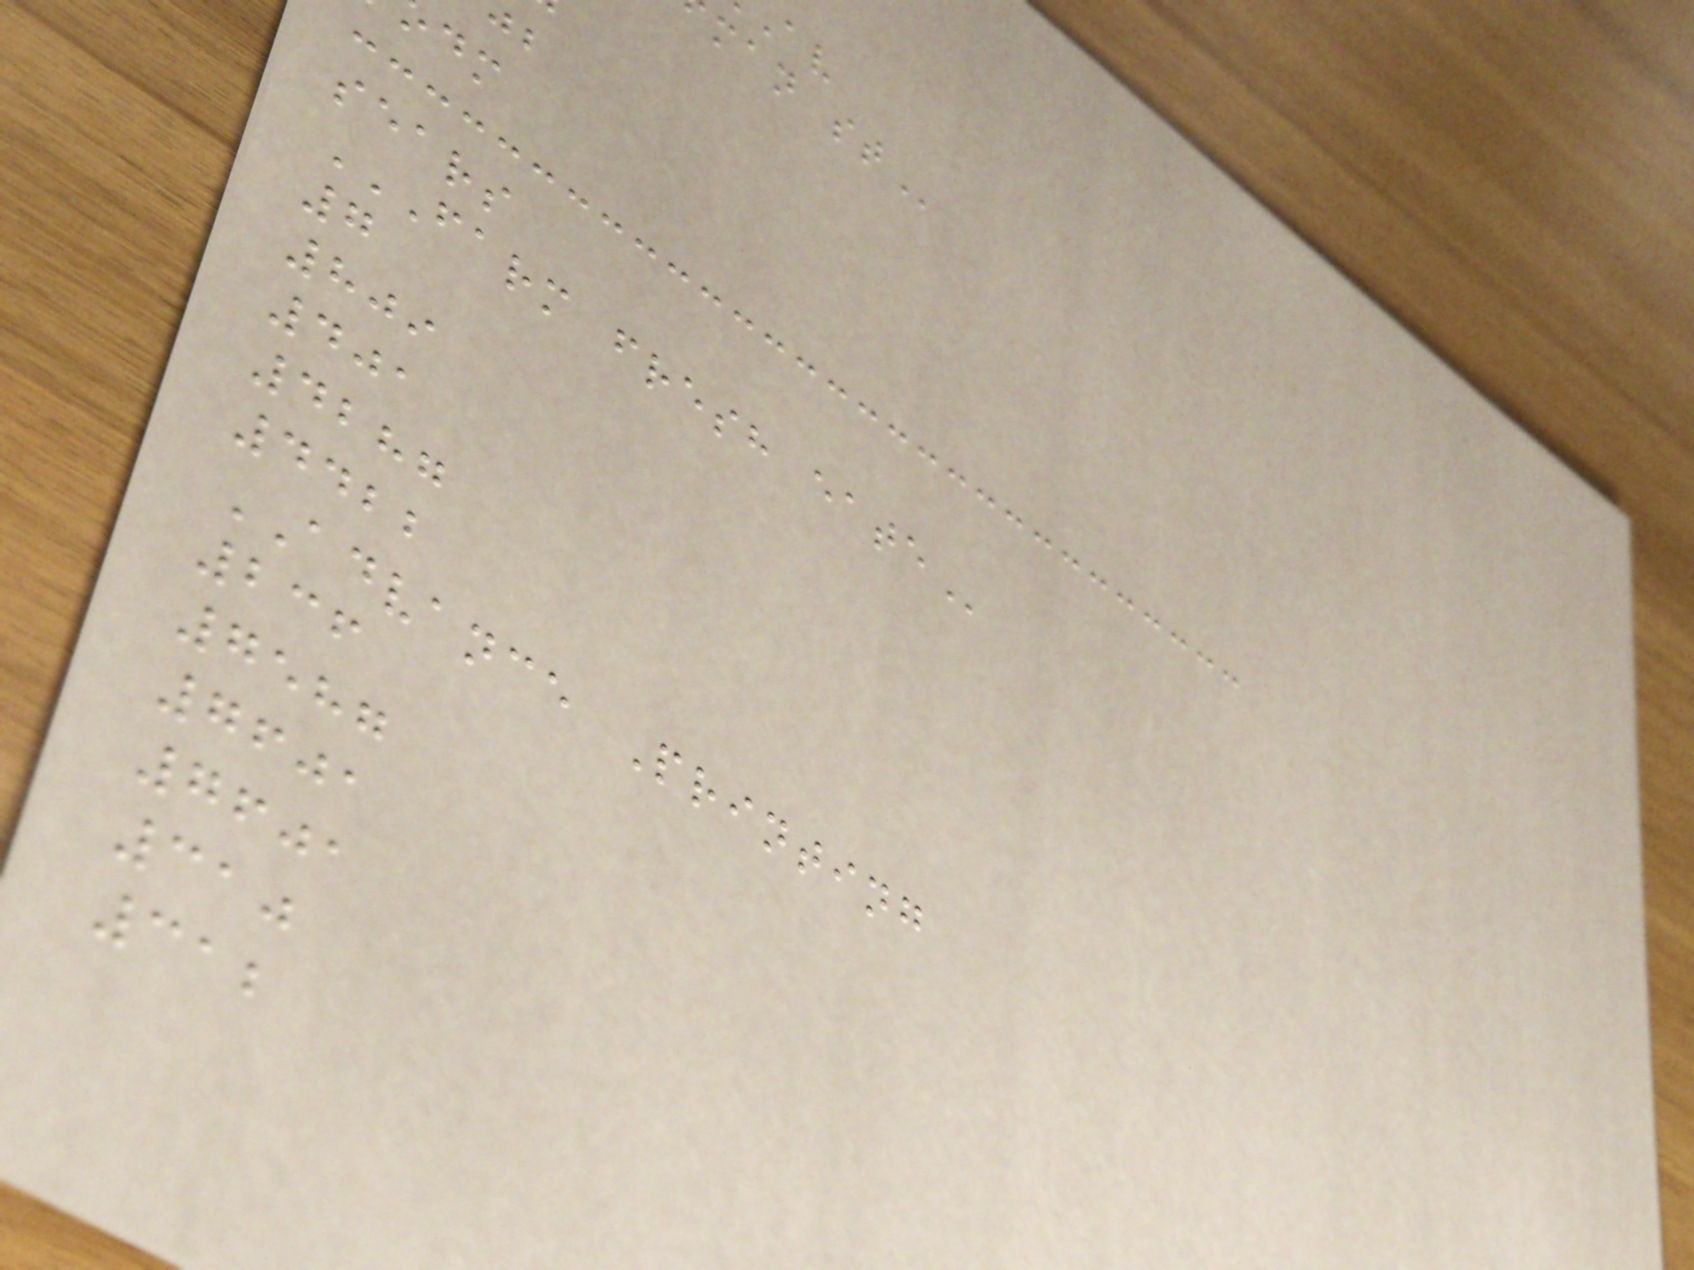sears
FARM FRESH EATE
7
809
401
4287
4422
ADVANCE Printing
236
7587
7601
7601
310
312
